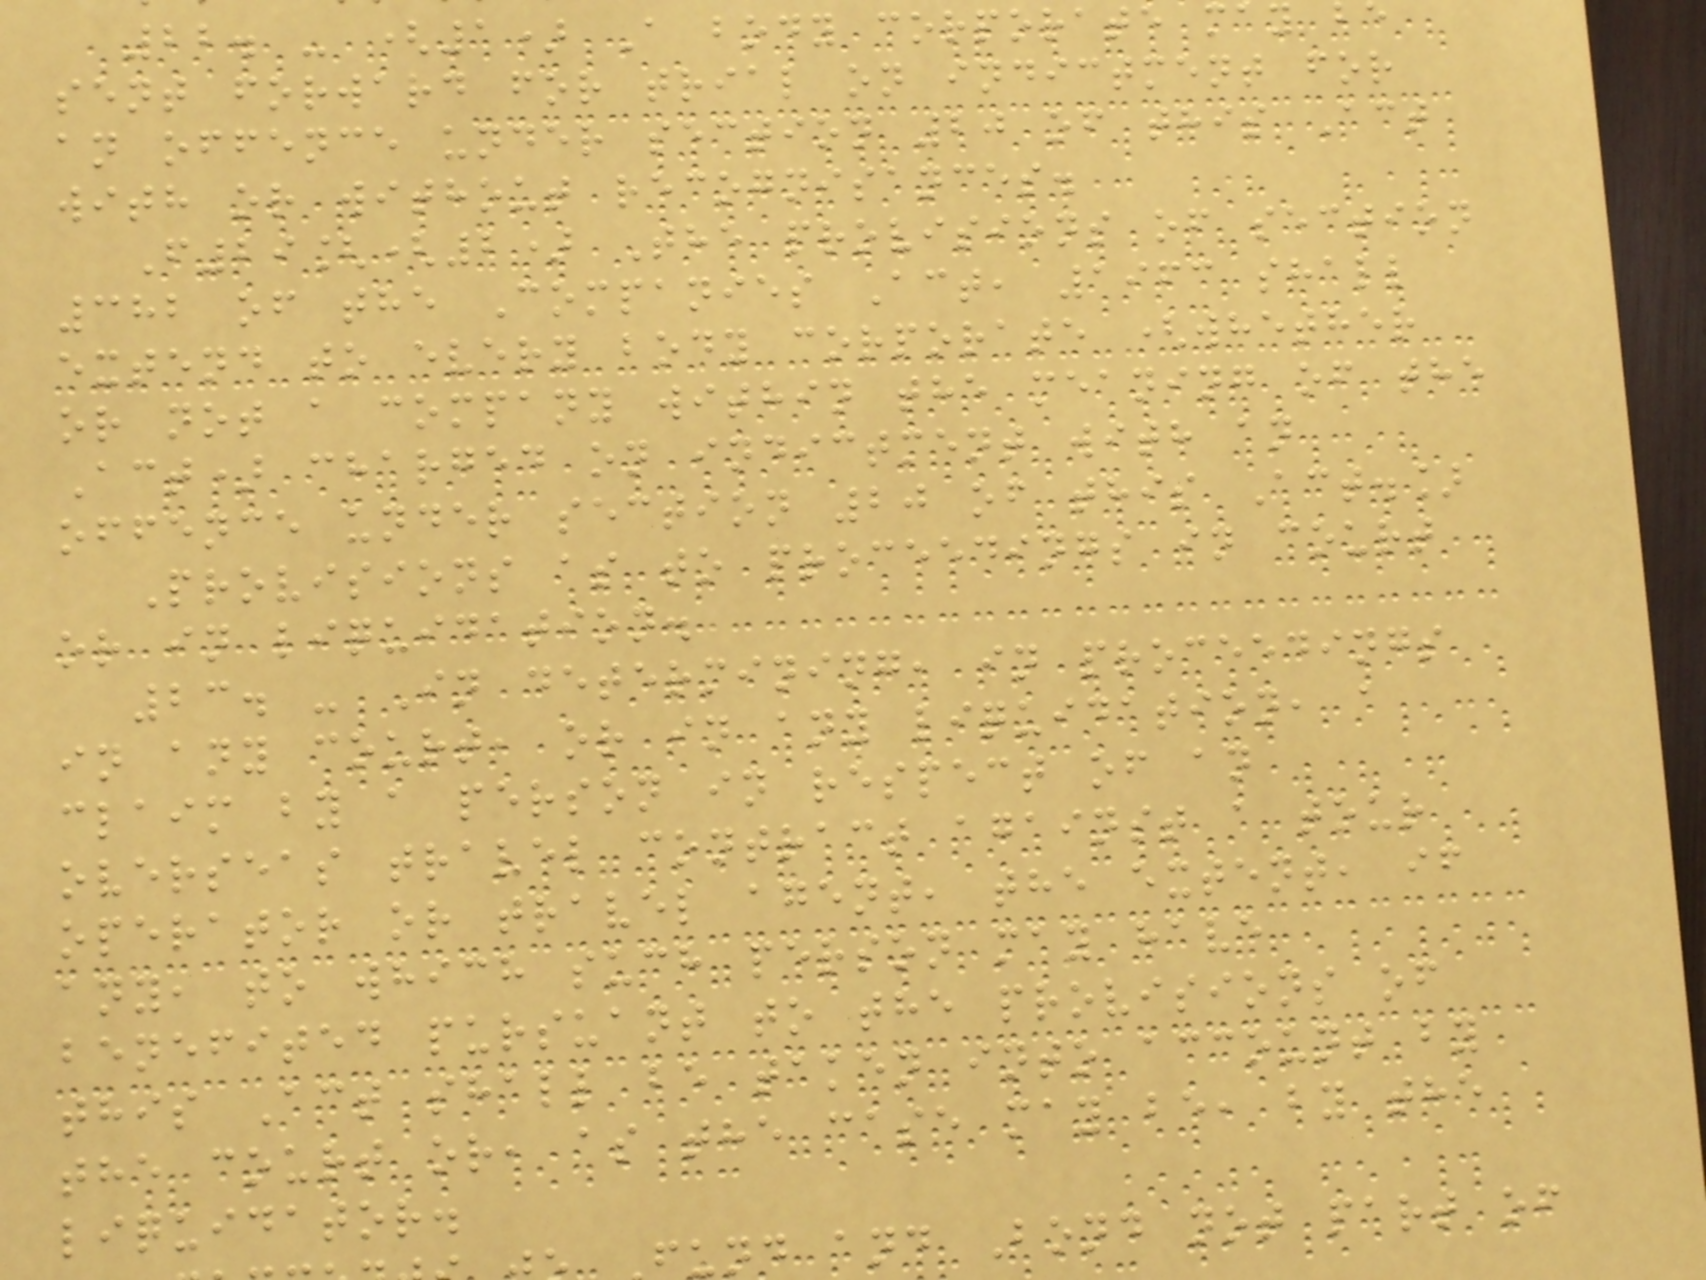22. - (1) A body corporate may b
sent forward for trial on indictment for
an offence under section 20 of this Act
with or without recognisances.
F29[(2) The provisions of section
382 of the Companies Act, 1963 shall
extend to every body corporate (whether
or not a company within the meaning of the
Act) charged on indictment with an
offence under section 20 of this Act.]
Provisions as to proceedings in court
or in liquidation.
23. - In determining, in proceedings
in any court, or in any liquidation, a
claim by a person in respect of an
overseas travel contract against a tour
operator or travel agent, the extent, if
any, to which such person may have
benefited pursuant to the provisions of
this Act shall be taken into account by
the court or, as the case may be, by the
liquidator.
und and Bond not part of
